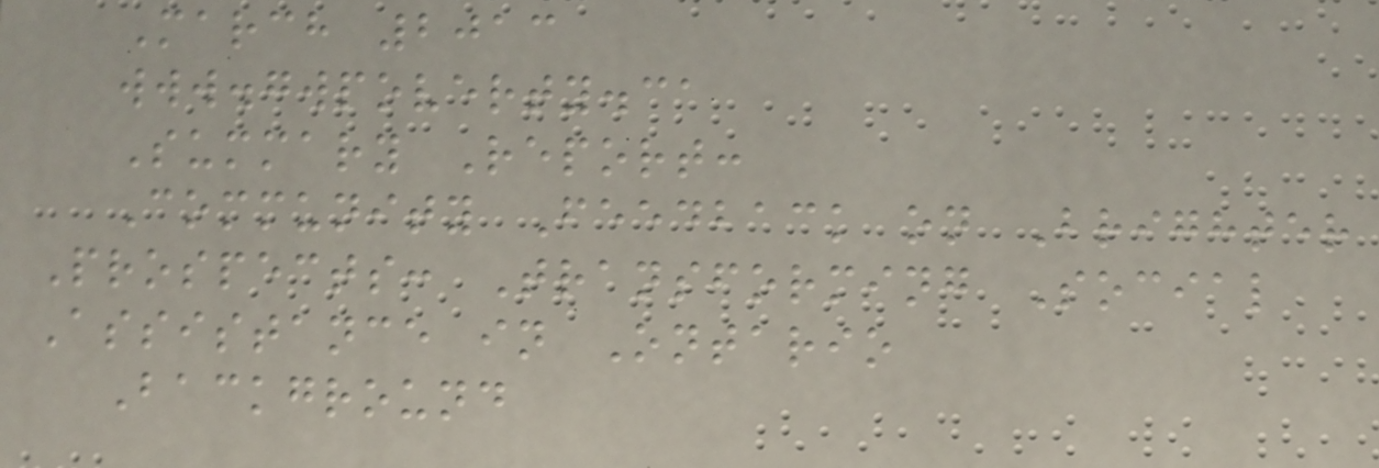March 2013
www.gwpoverty.ca
Summary Report:
Community Feedback on Brighter
Prospects: Transforming Social
Assistance in Ontario
Background
